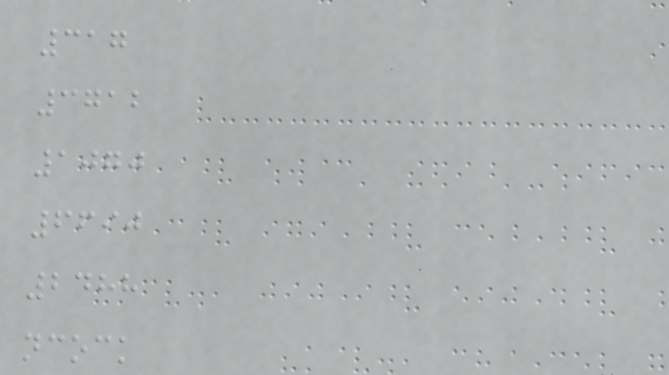317
3712
1070
6690
2488
ncock
